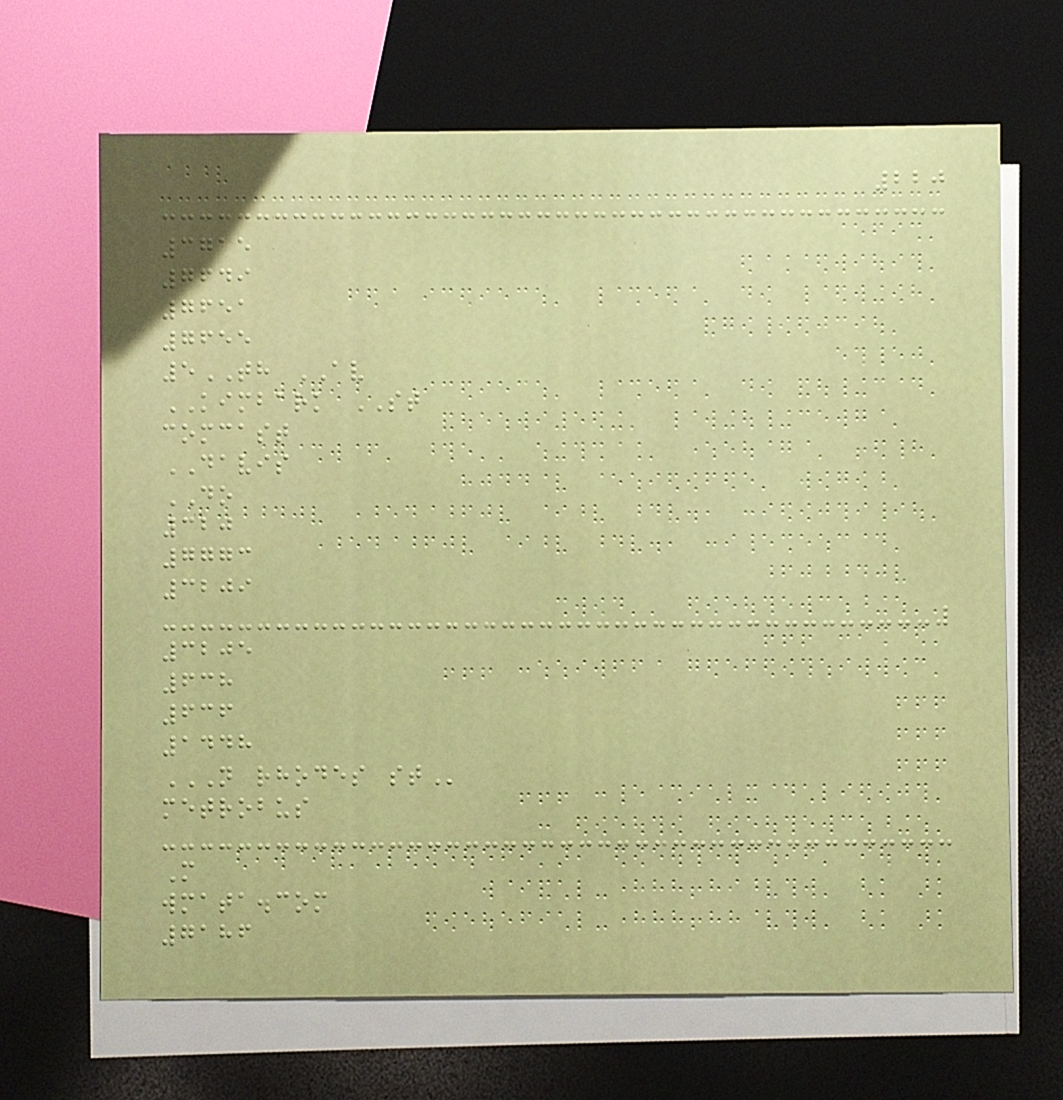220
3715
7649
7651
7655
5TH AV
KIMBARK ST
comcast
DAVIS
DO
320
7773
3209
3205
638
636
1448
N RHODES ST
metrobus
M
wmata.com
7186
